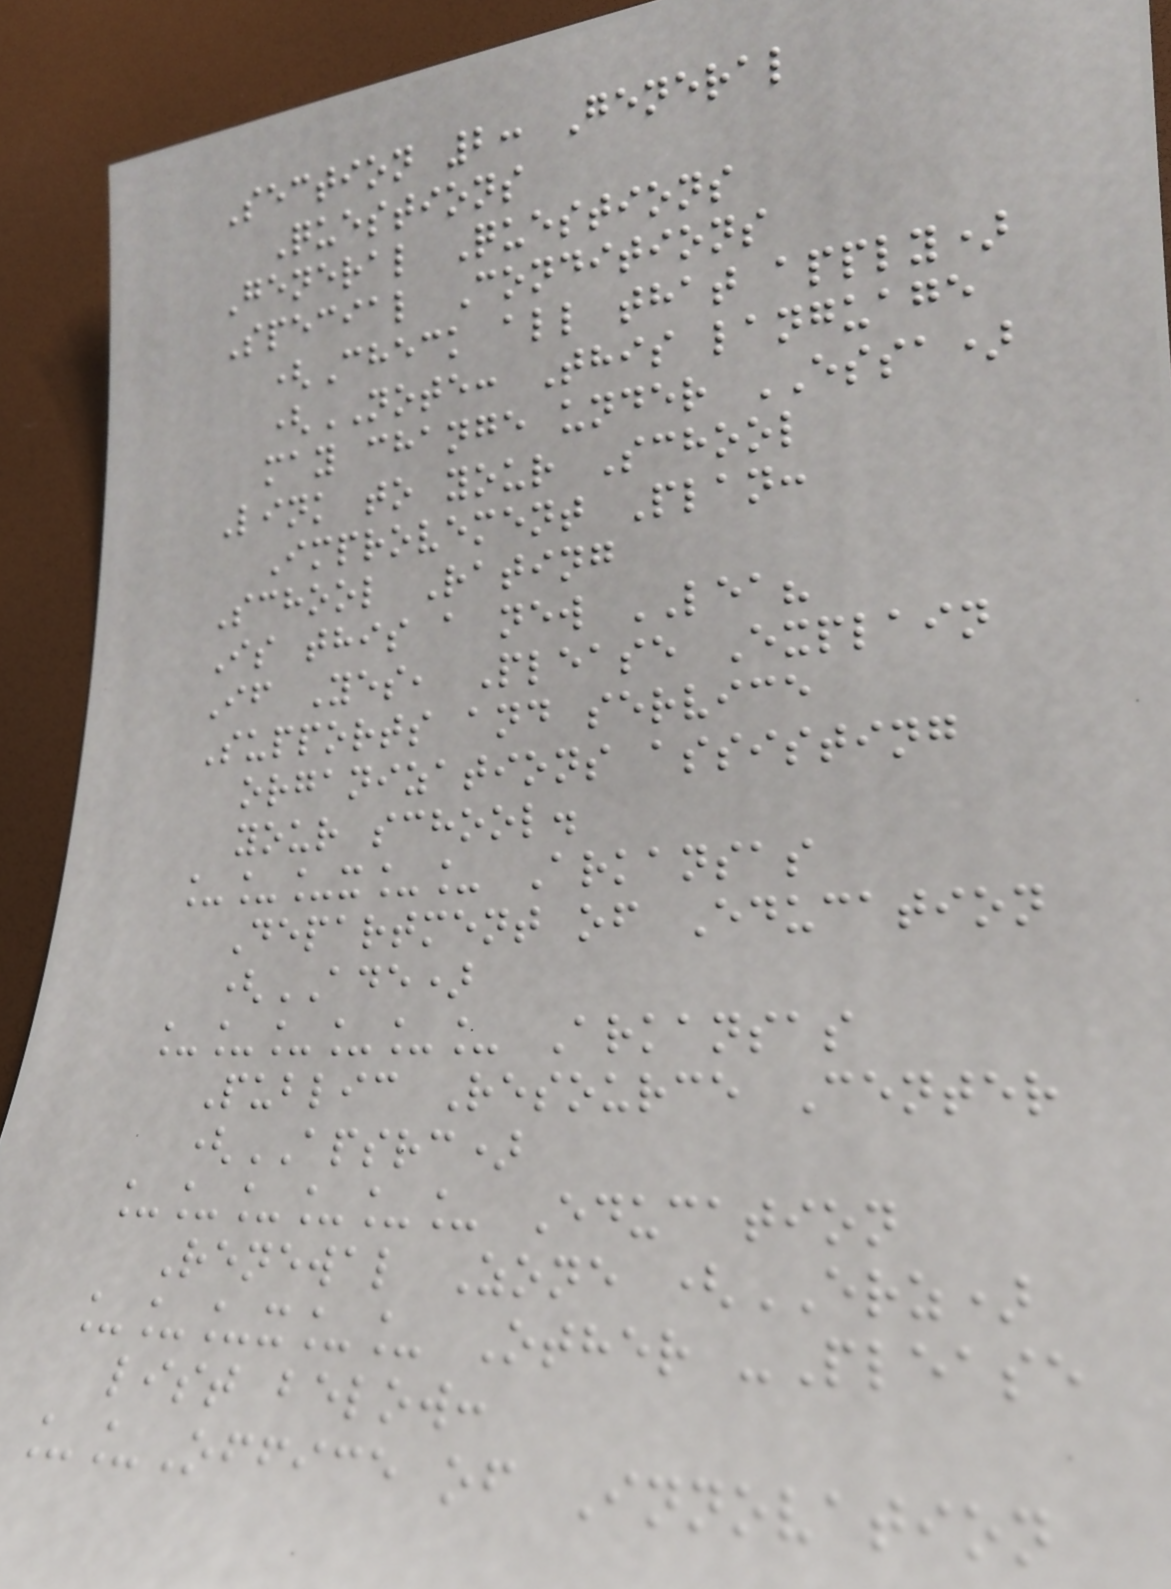Section 2: General
Questions
General Questions
Special Conditions
(Check all that apply)
(NOTE: This language
may change under ESSA)
Link to your School
Improvement Plan:
School Rating
Is this a new LEA?
If Yes, Please Explain
Supports and service
organizations assisting
your school.
___x__ Arkansas
Department of Education
(ADE)
______ Arkansas
Public Resource Center
(APSRC)
______ Education
Renewal Zone (ERZ)
___x__ Other -Please
list below:
__Office of Innovation
